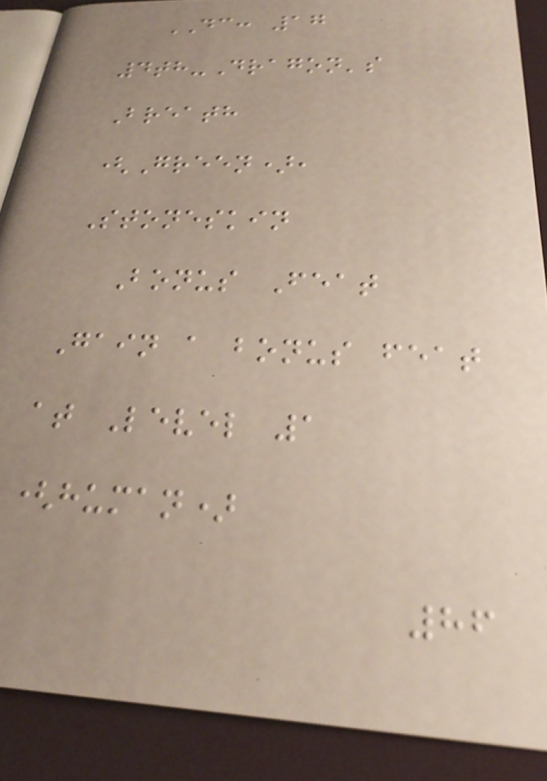DC: 17
4th-Dragon's
Breath
(Green),
Stoneskin
Bonus Feat
Gain a bonus feat
at Level 1
(human)
86
